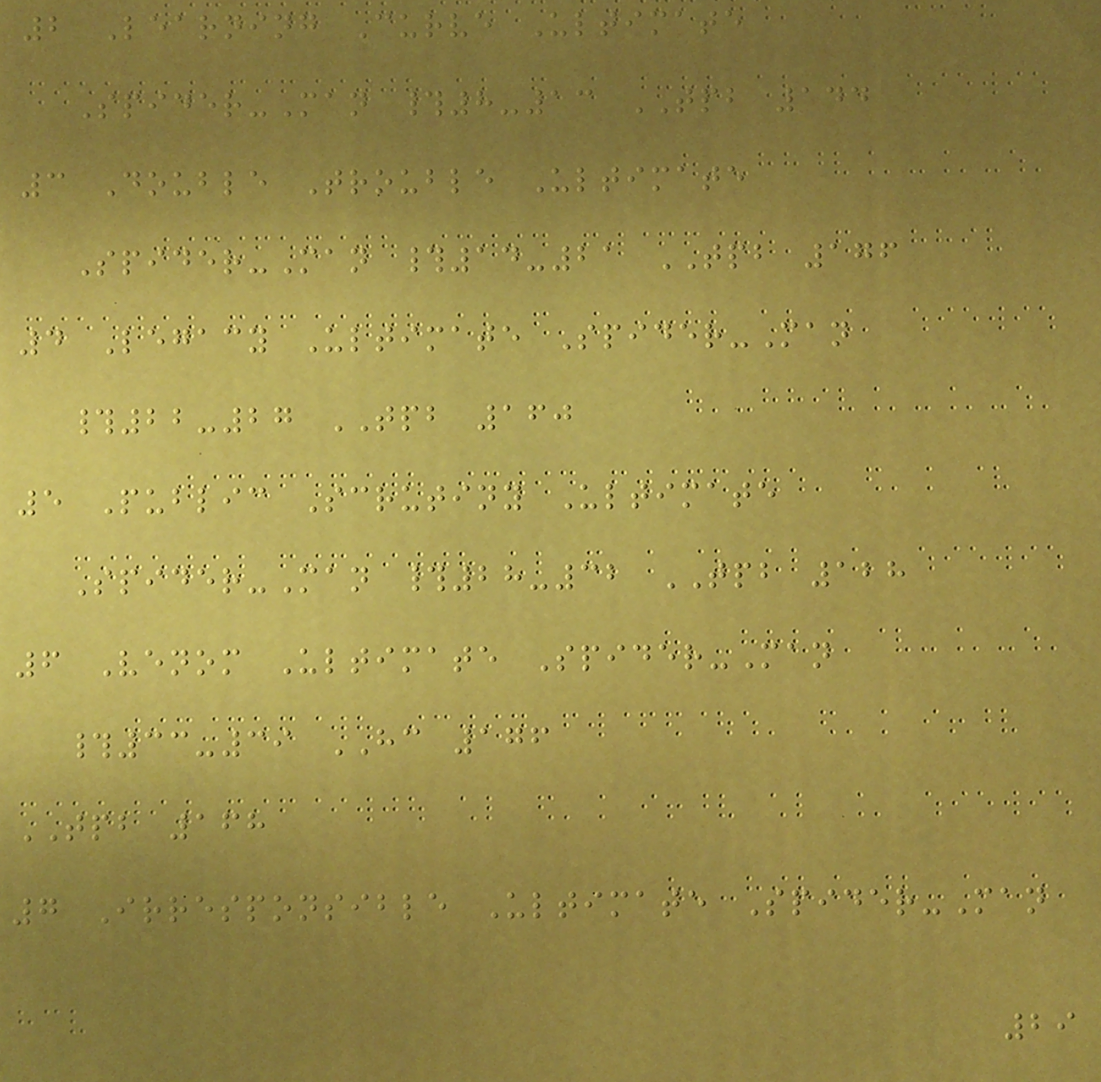2 Learning Curve Ultimate
Spider-Man #8-13 TPB 144
3 Double Trouble Ultimate
Spider-Man #14-21 TPB 176
4 Legacy Ultimate Spider-Man
#22-27 TPB 160
5 Public Scrutiny Ultimate
Spider-Man #28-32 TPB 128
6 Venom Ultimate Spider-Man
#33-39 HC 176
TPB 168
7 Irresponsible Ultimate Spider-Man
29
